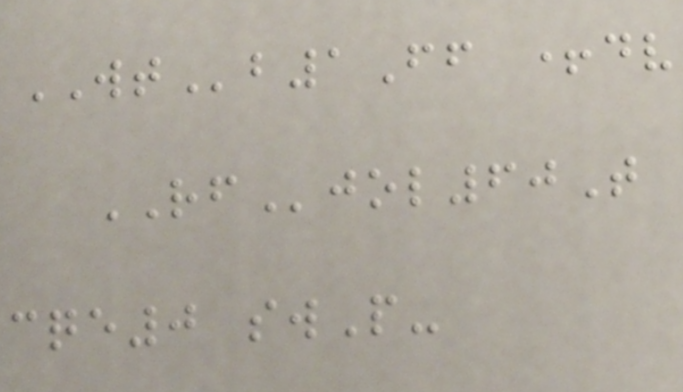WTb1Ff +dv
RFjol60T
cqe0 swP-
